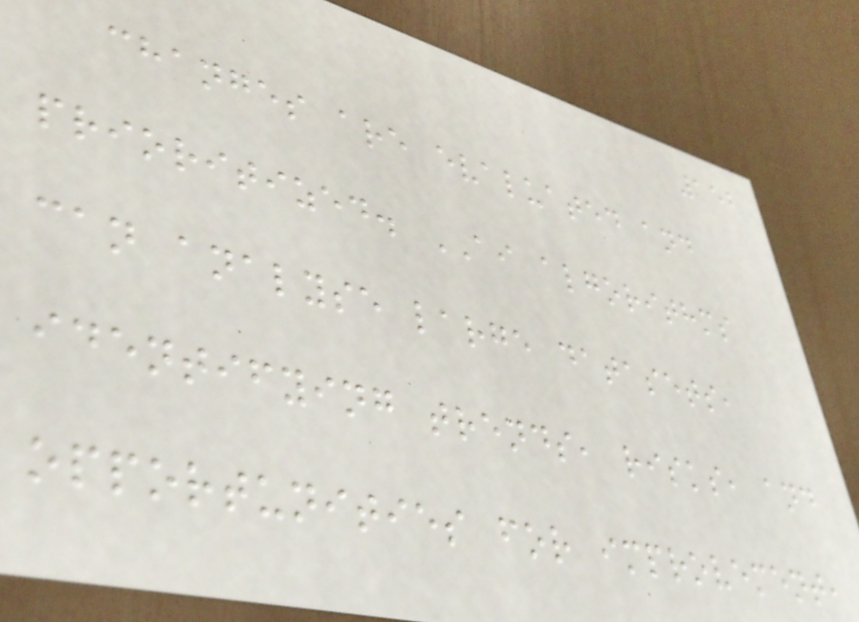152
changes are evaluated and
prioritized. AI algorithms
can analyse large datasets,
identifying trends, risks, and
opportunities for improvement,
